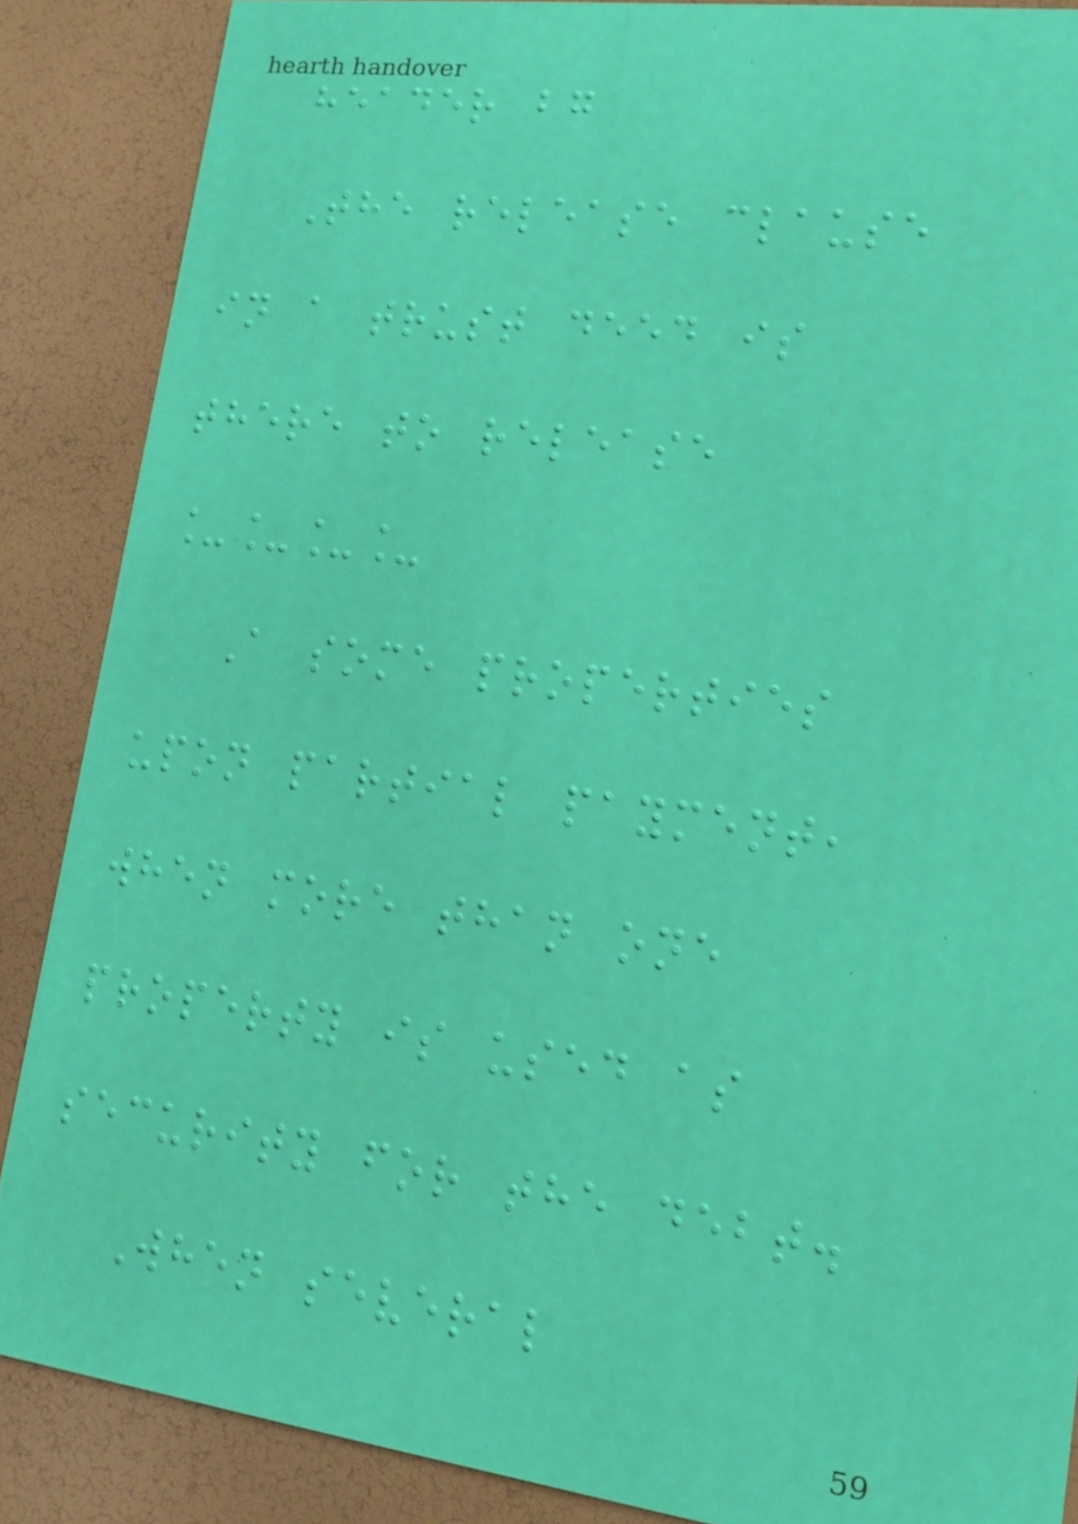header bg
The release clause
in a trust deed is
there to release
____
A some properties
upon partial payment,
when more than one
property is used as
security for the debt.
When several
